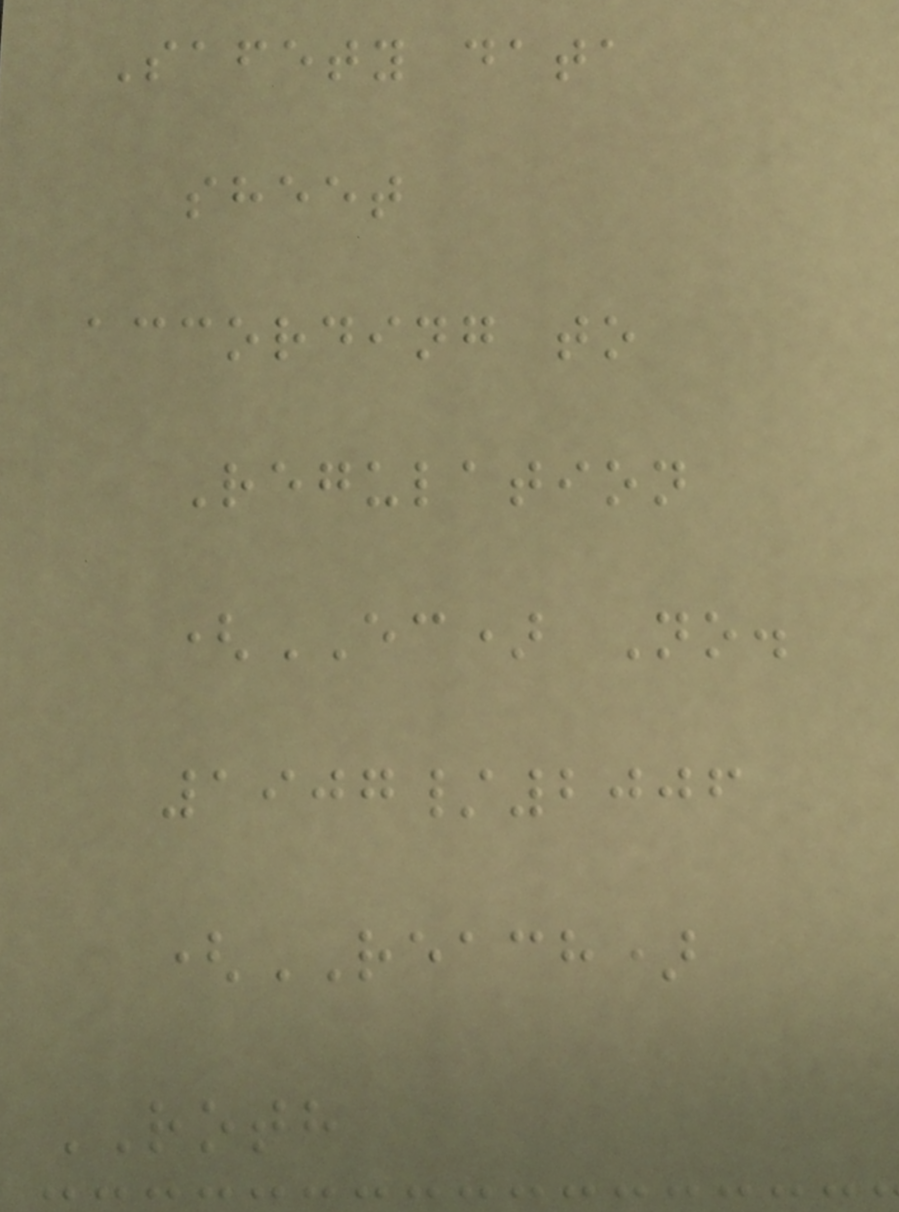Safety data
sheet
according to
Regulation
(EC) No.
1907/2006
(REACH)
ROTH
